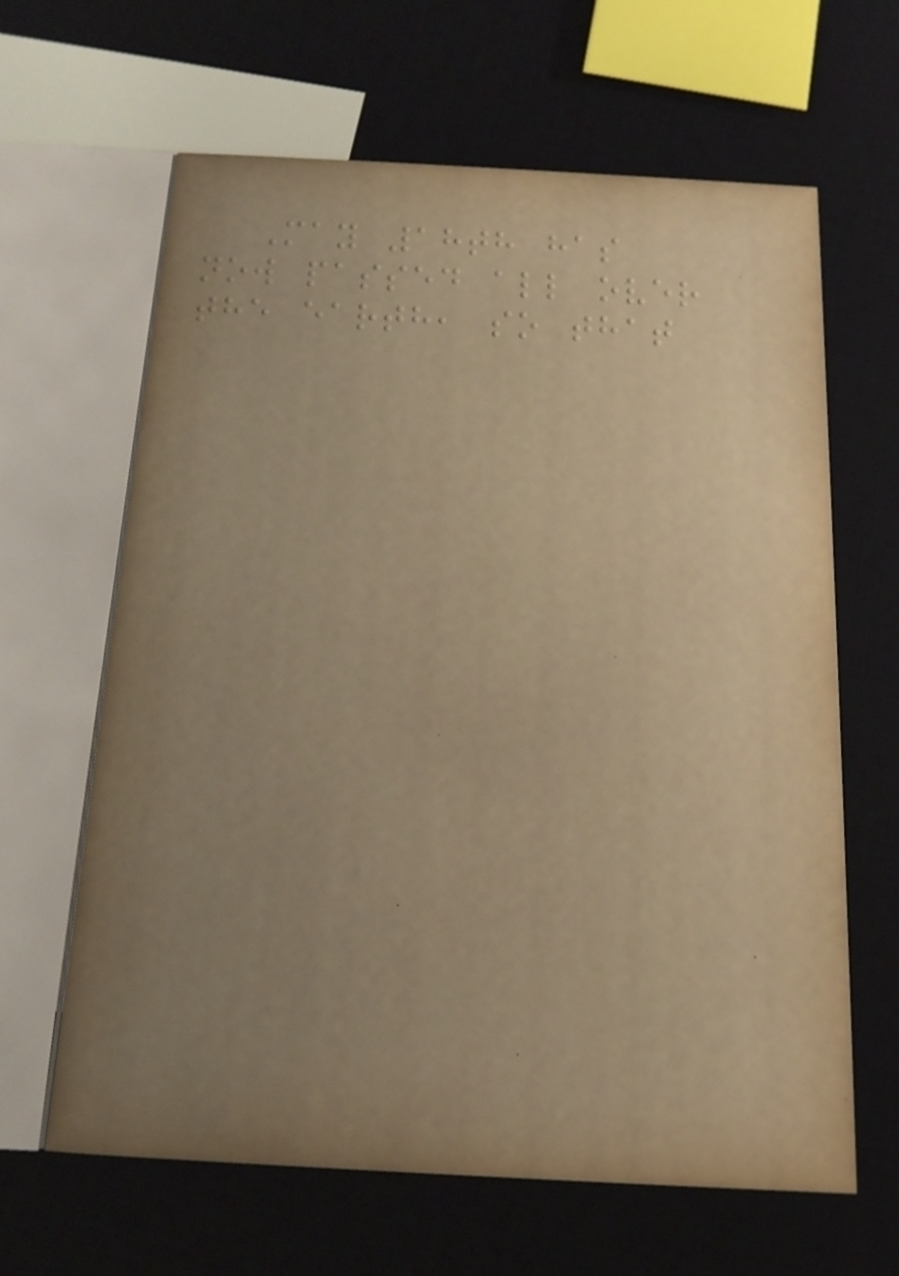May 18th has
now passed all over
the earth, so that
